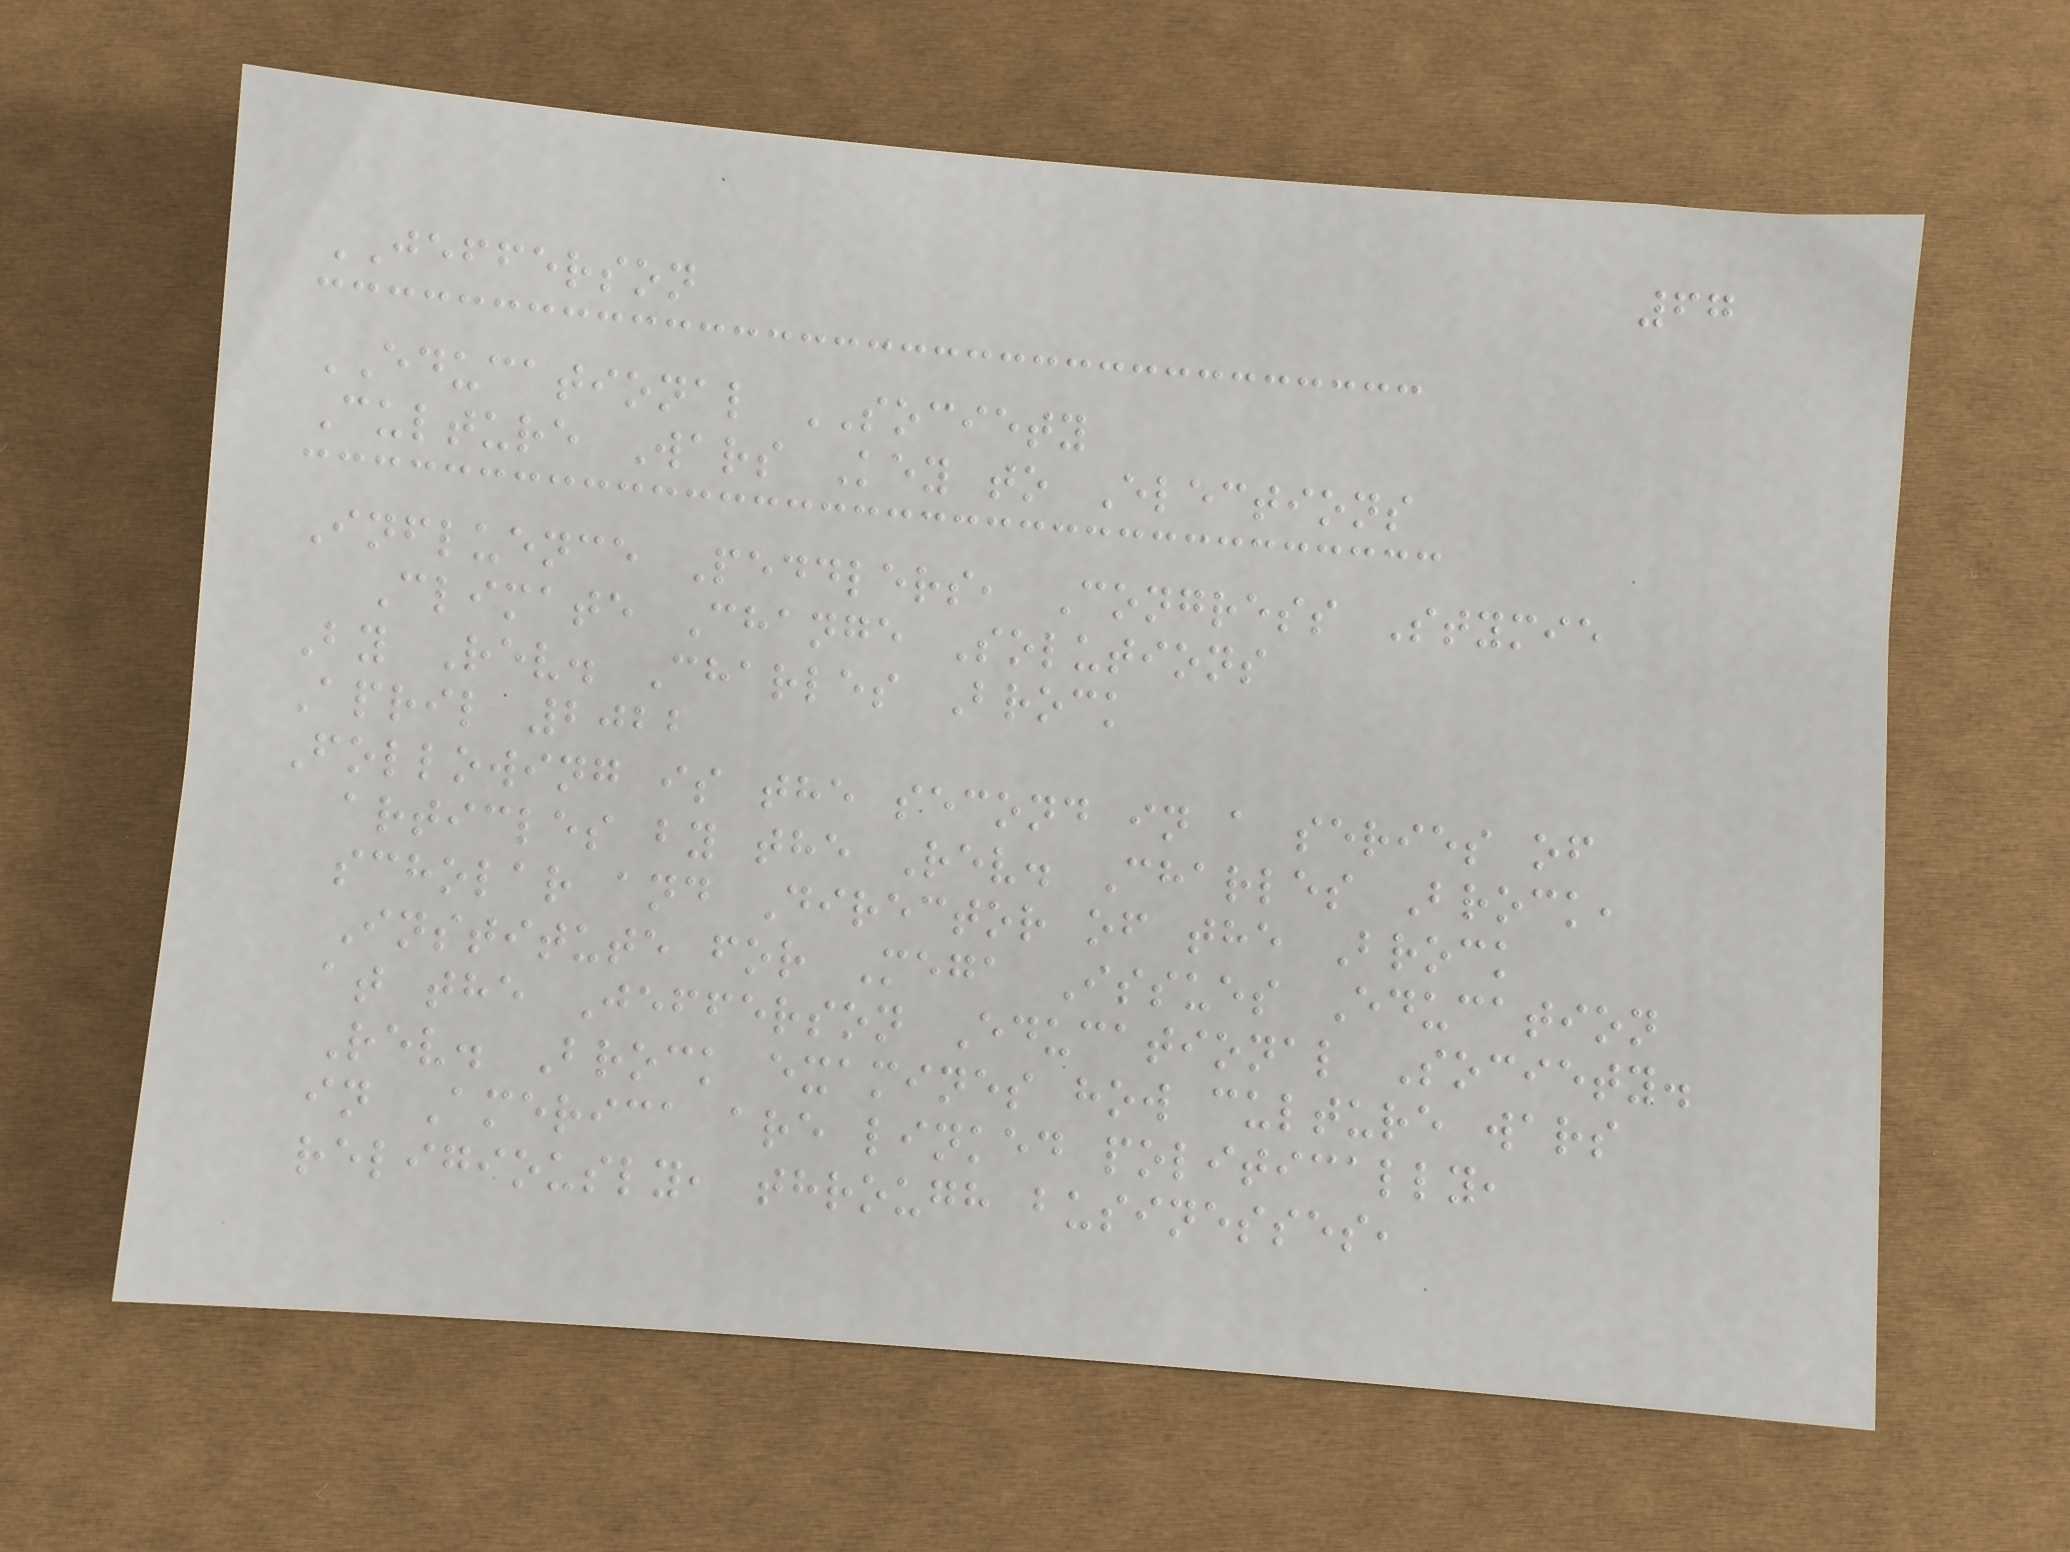67
JEFFERSON
EDUCATIONAL SOCIETY
Culture Wars Key to Elections
Influence Peddlers, Congress Stymie
Climate Change Solutions
By Rev. Charles Brock
April 2022
Following is the second in a series of
articles by the Rev. Charles Brock,
scholar and Director of the Brock
Institute for Mega Issues Education
at the Jefferson Educational Society.
Rev. Brock examines how culture wars
in America are linked politically,
religiously, through businesses,
